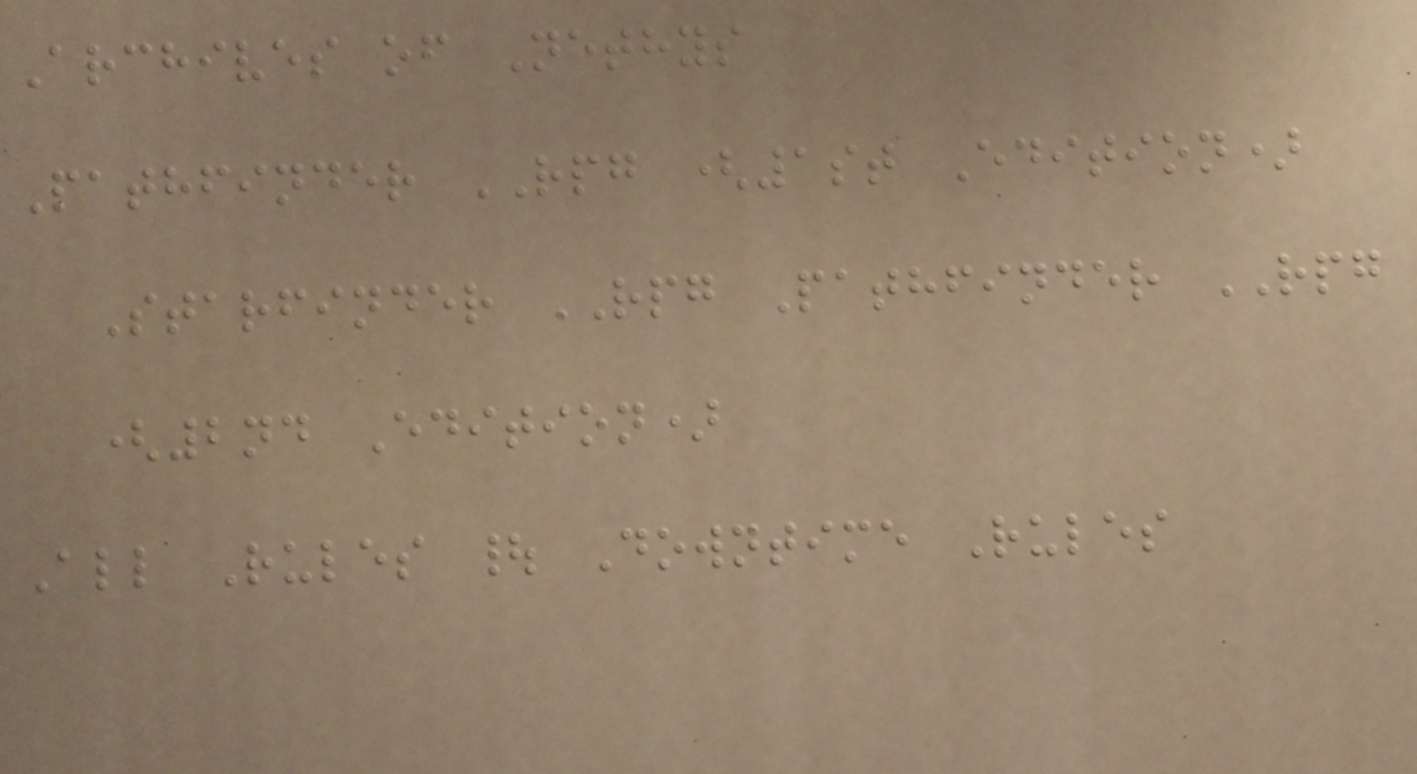Archives of Nethys
Pathfinder RPG (1st Edition)
Starfinder RPG Pathfinder RPG
(2nd Edition)
All Rules | Downtime Rules
